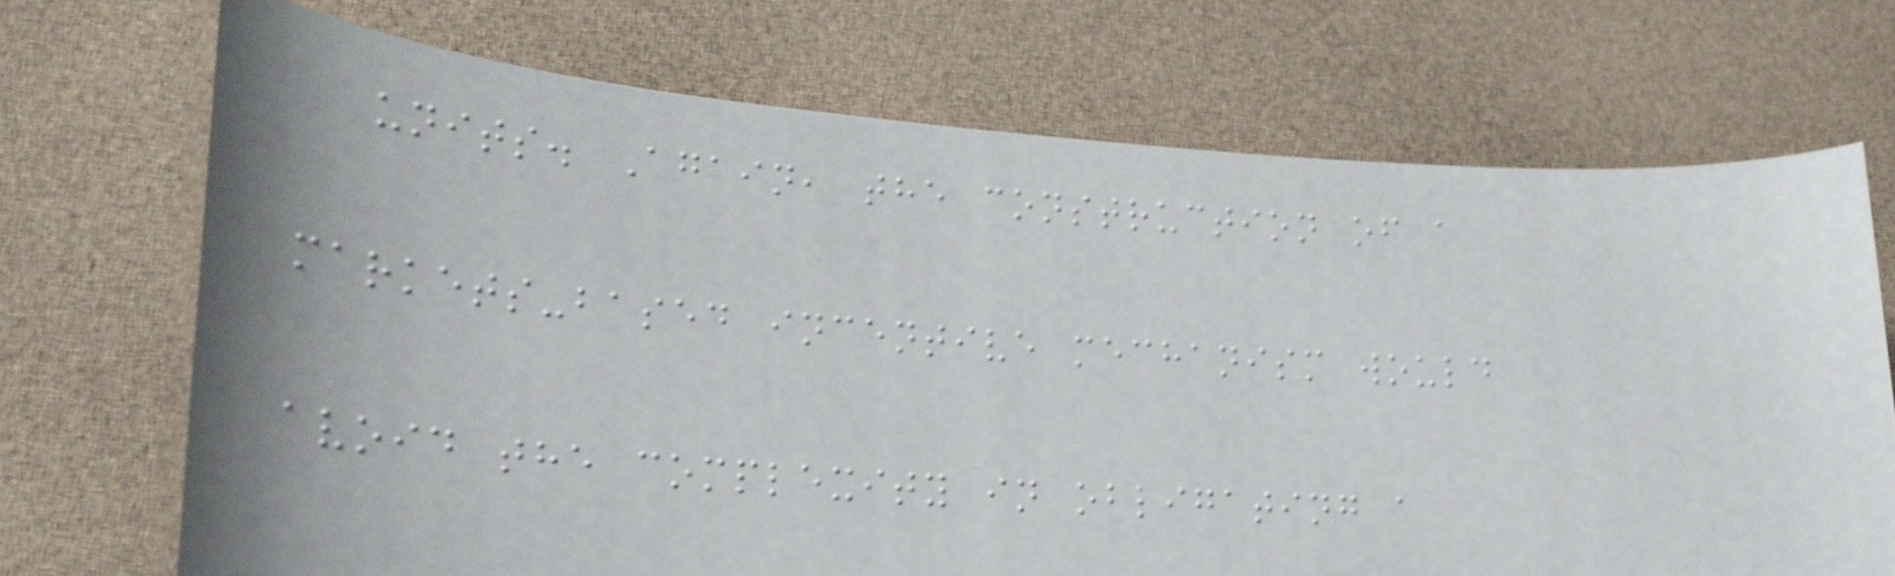units. Again, the construction of a
markets-based incentive mechanism would
avoid the complexity in obligating a
